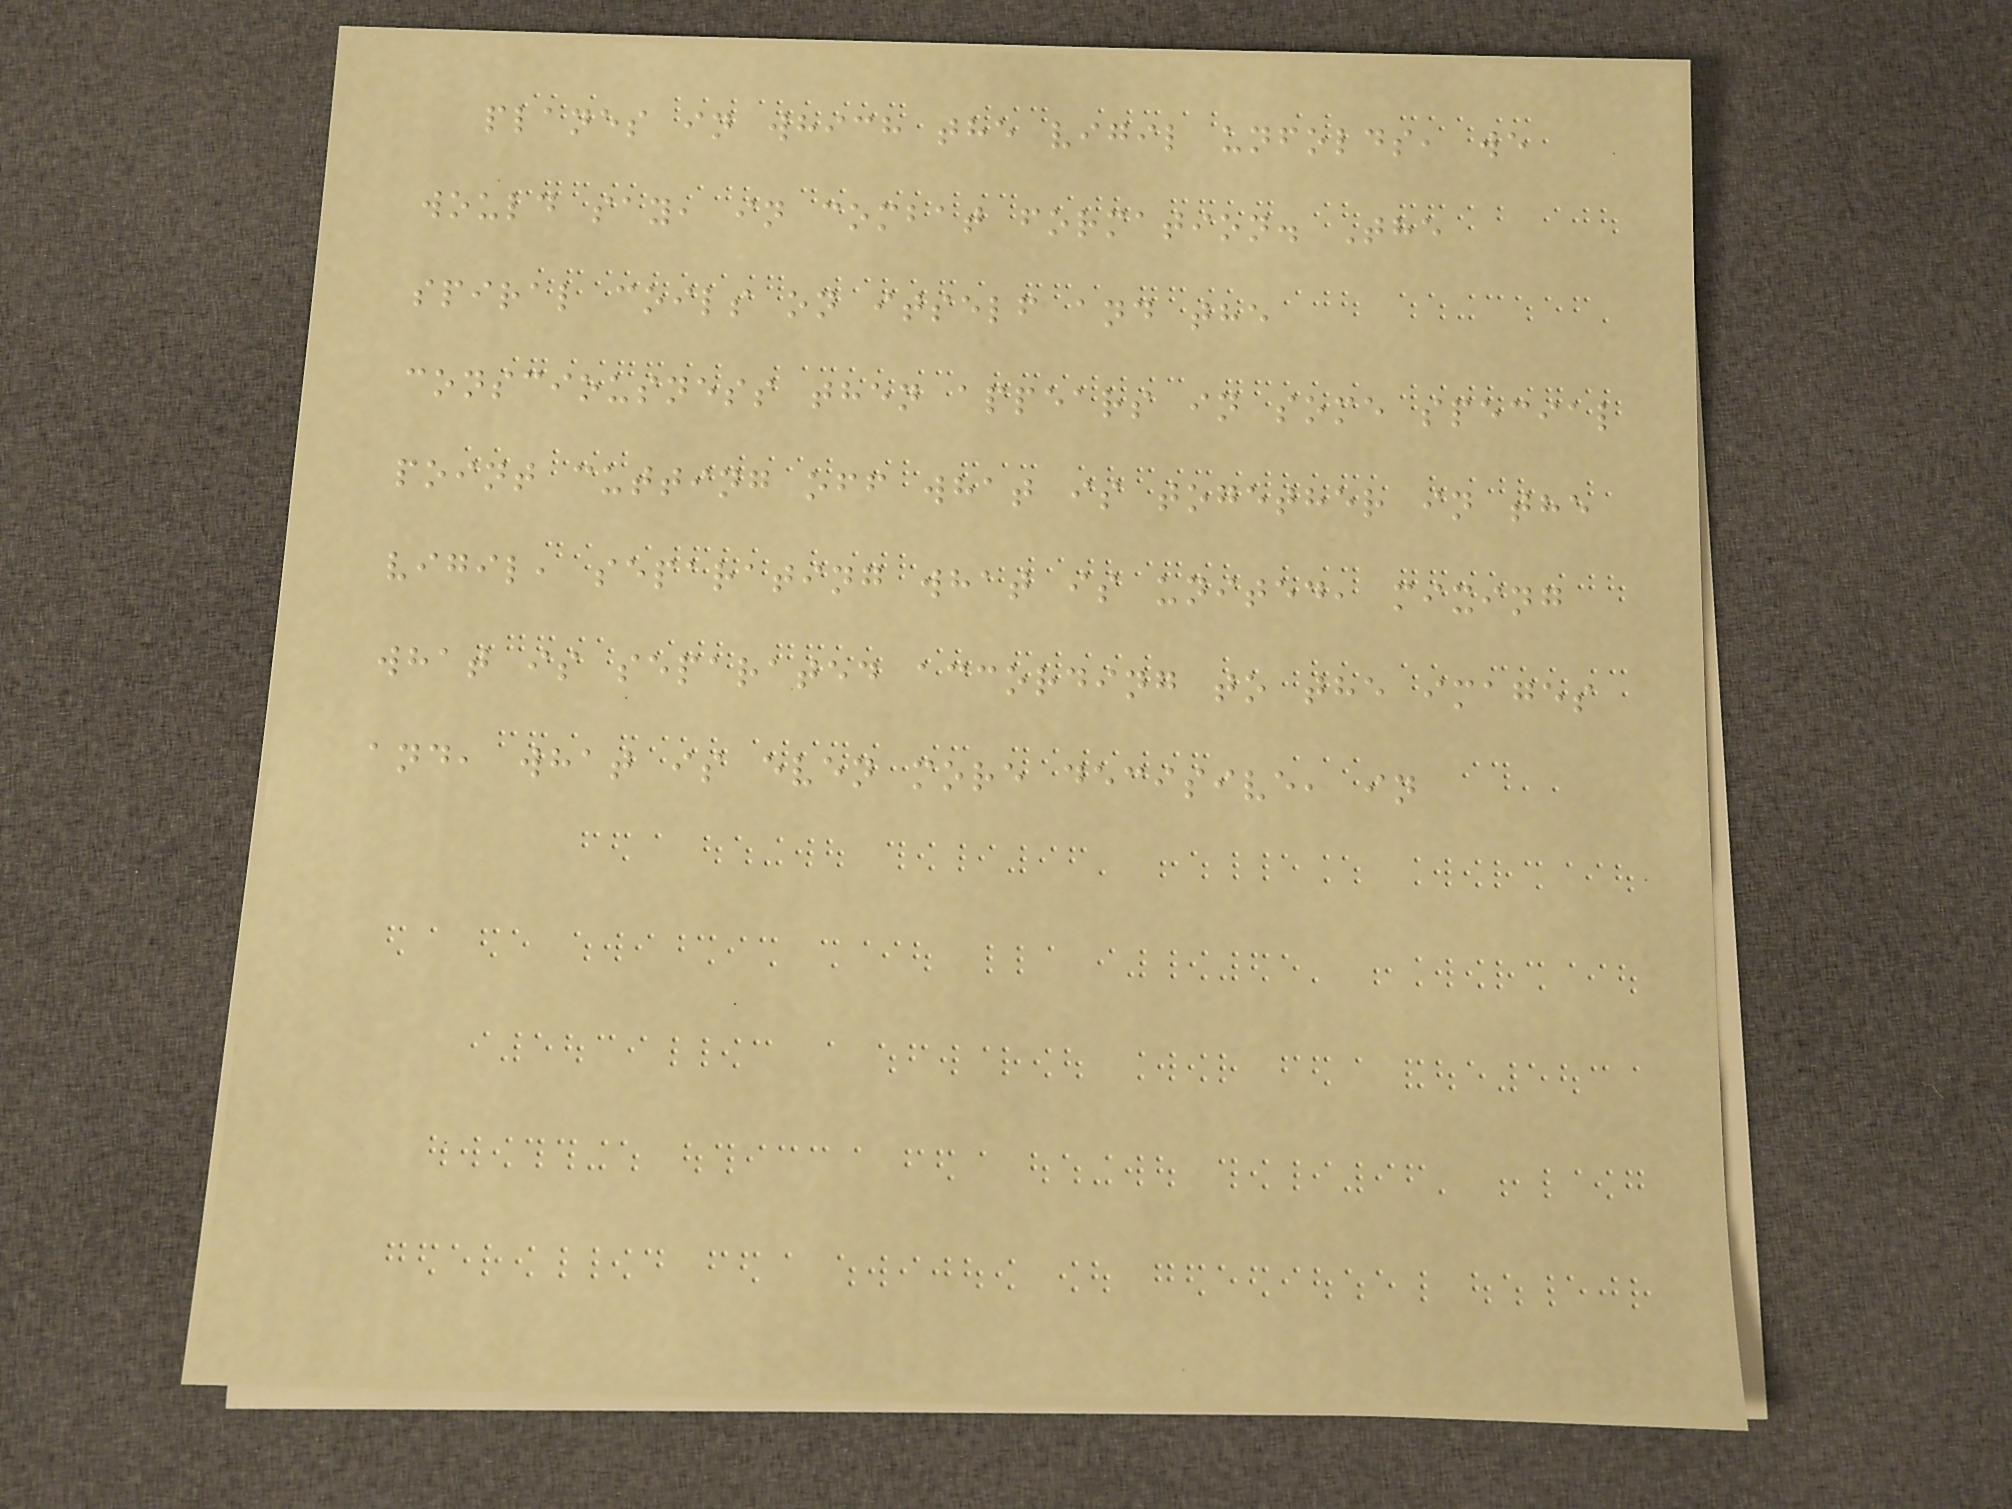planes in which the vigil unfolds, we
would say, in combat formation. The
spiral coils on itself and the
consciousness then appears in some special
point cutting off what is together in the
vigil, separating what is united, mixing
what is separated according to the images
and, what is even more decisive, in
